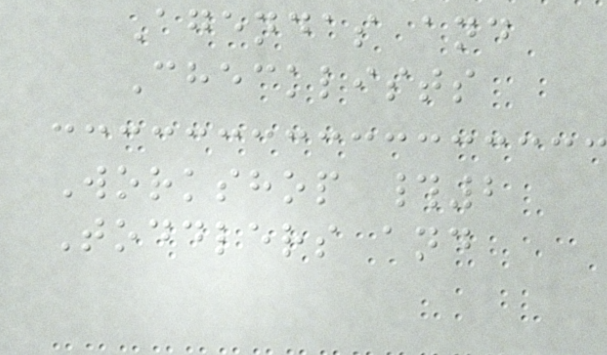Agendas and
Checklists
Workshop #2
Toddlers and
